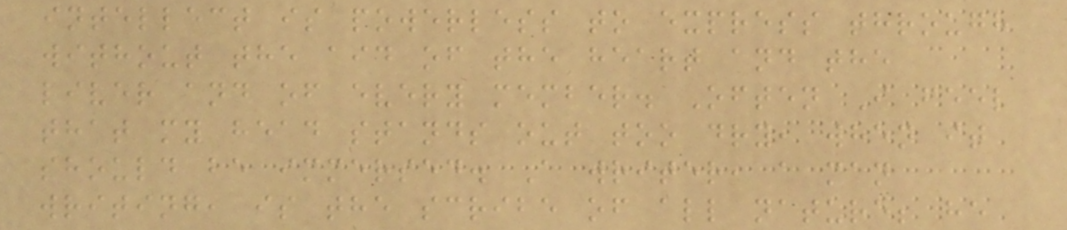intellect is powerless to express through
without the aid of the heart and the
liver and of every member. Often I feel
that my head stands out too dry, when it
should be immersed. A writer, a man
writing, is the scribe of all nature; he
